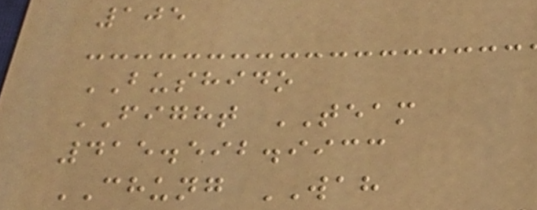105
BUSHIDO
FIGHT TEAM
415.592.9933
CHUNG WAH
